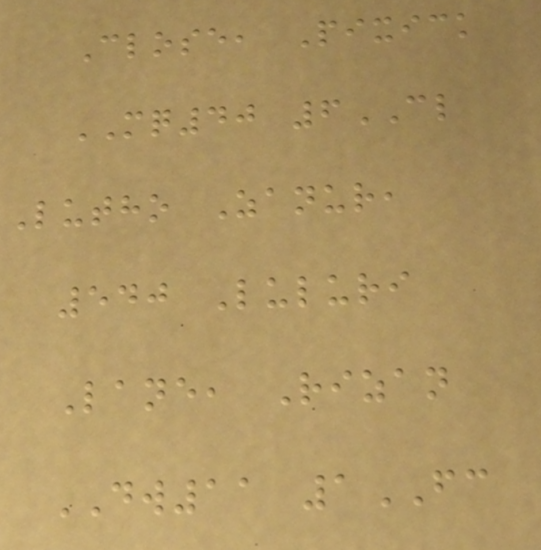Close, Pixick
MQ40 6CL
Lutho Zanur,
540 Luluri
Lane, Rizan
DW11 1FC
